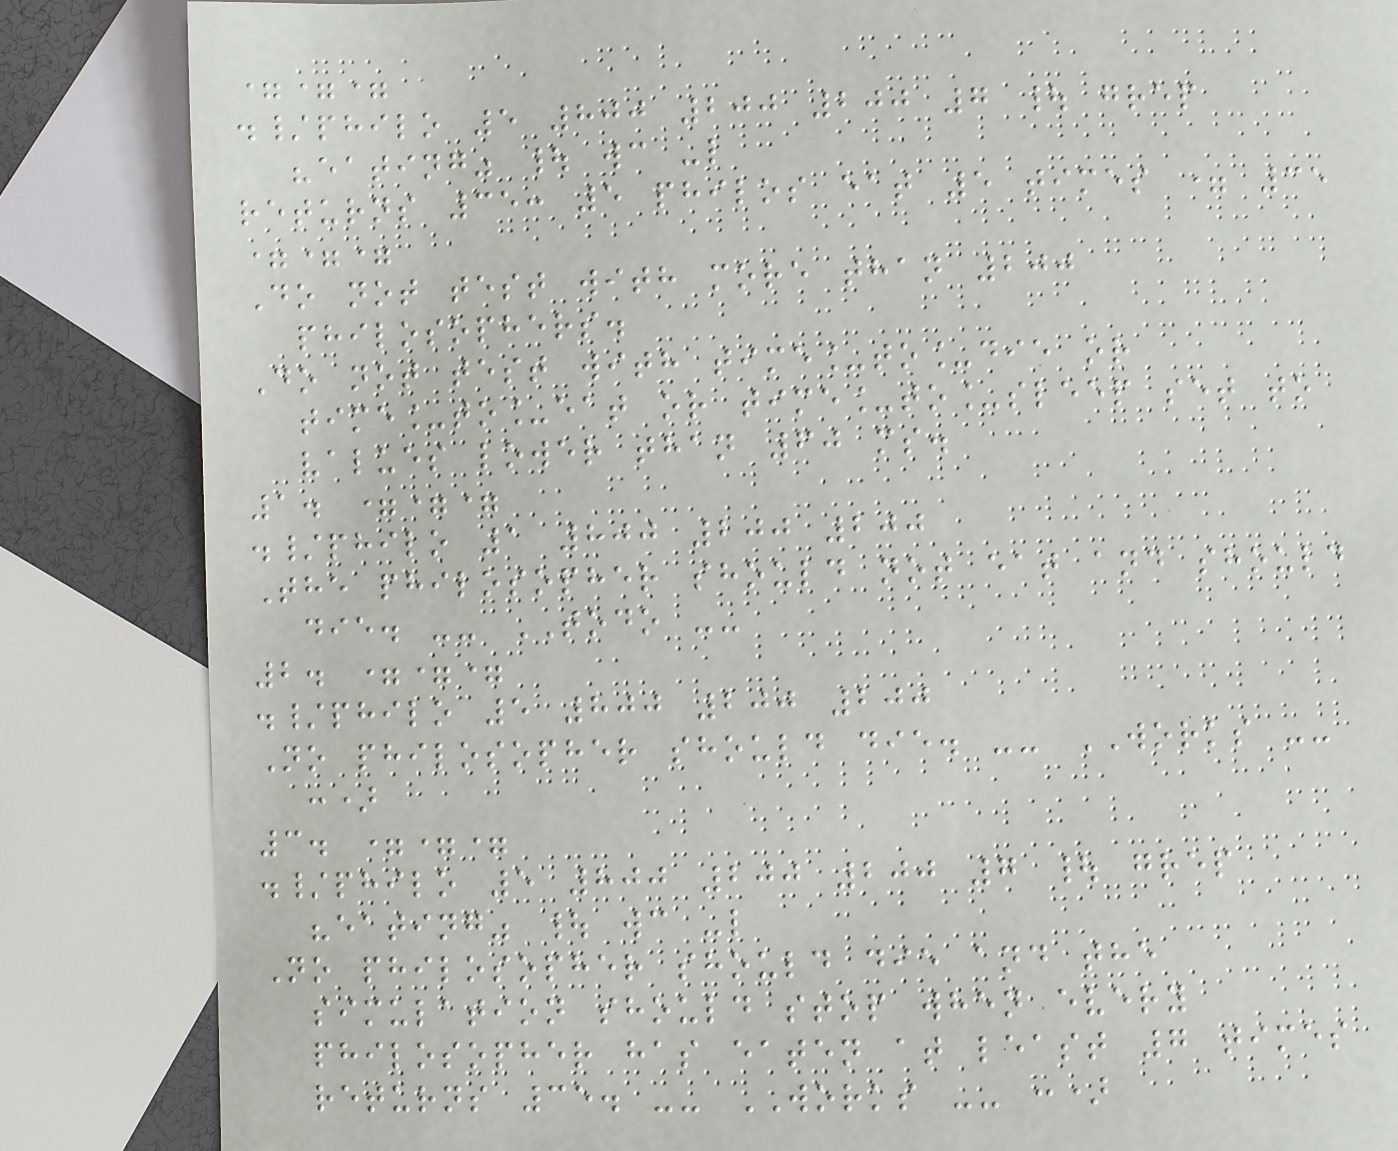===
./philo 5 800 200 200 7 | grep
"eating" | wc -l
returns 35: 5 philos eat 5 times = 35
===
Do not test with more than 200
philosophers.
Do not test with time_to_die or
time_to_eat or time_to_sleep set to
values lower than 60 ms.
1. ===
./philo 1 800 200 200
The philosopher should not eat and should
die. -- TODO --
2. ===
./philo 5 800 200 200
No philosopher should die. -- WORKS --
:)
3. ===
./philo 5 800 200 200 7 | grep
"eating" | wc -l
No philosopher should die and the
simulation should stop when every
philosopher has eaten at least 7 times
returns 35. -- WORKS -- :)
